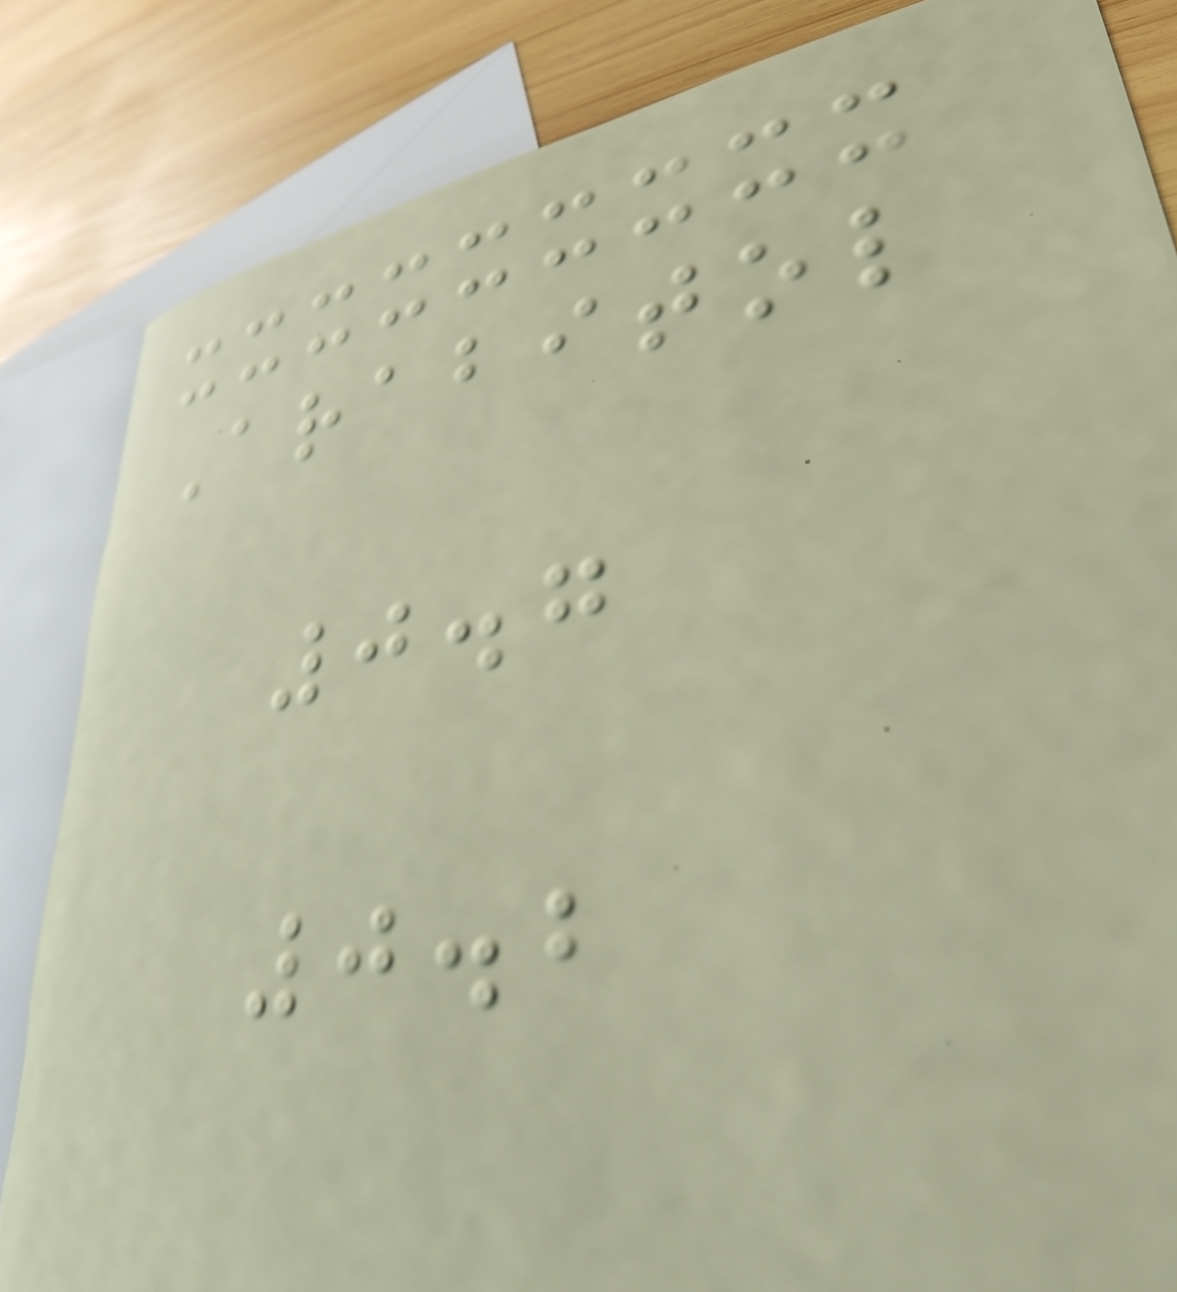Arabitol
0.7
0.2
